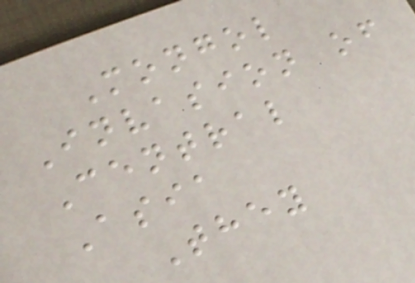Mongol
Invasion of
Central
Asia
They
